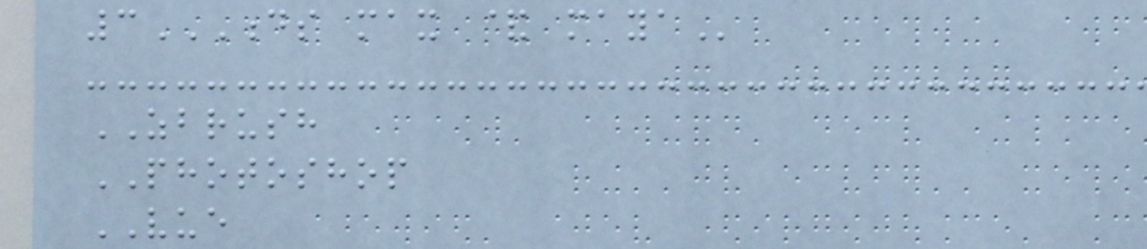3DS MAX & MAYA
ZBRUSH
PHOTOSHOP
VUE
